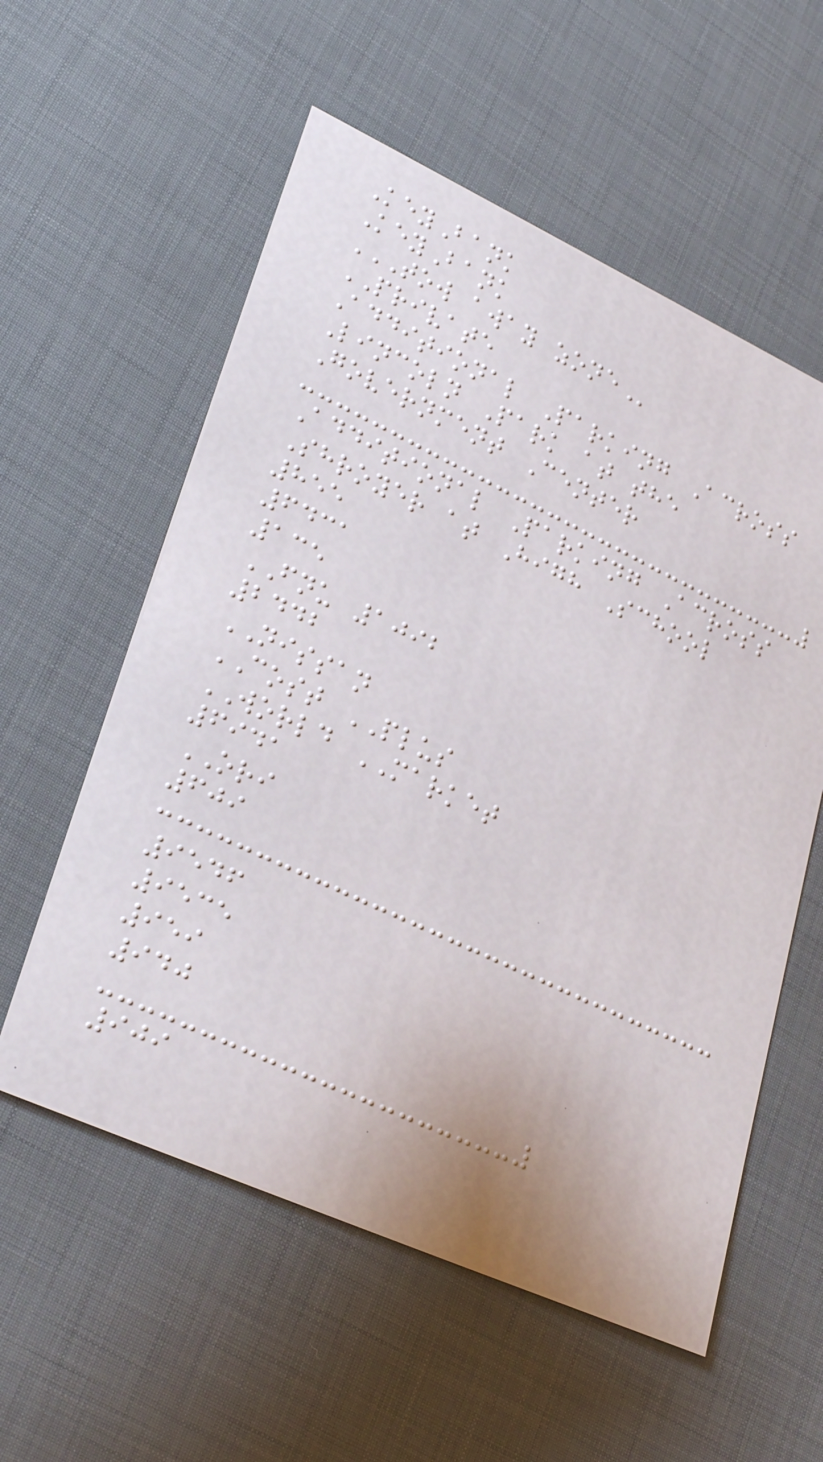KeyBank
KeyBank
TOW AWAY ZONE
PRIVATE
Additional Parking Across
Lincoln Park at the
Government Center
Additional Parking Across
Shroyer at High School
855
6431
135
FNU 1092
2442
NISSAN
COST PLUS
WORLD MARKET
6941
ORI
609
9546
9535
959
940
909
